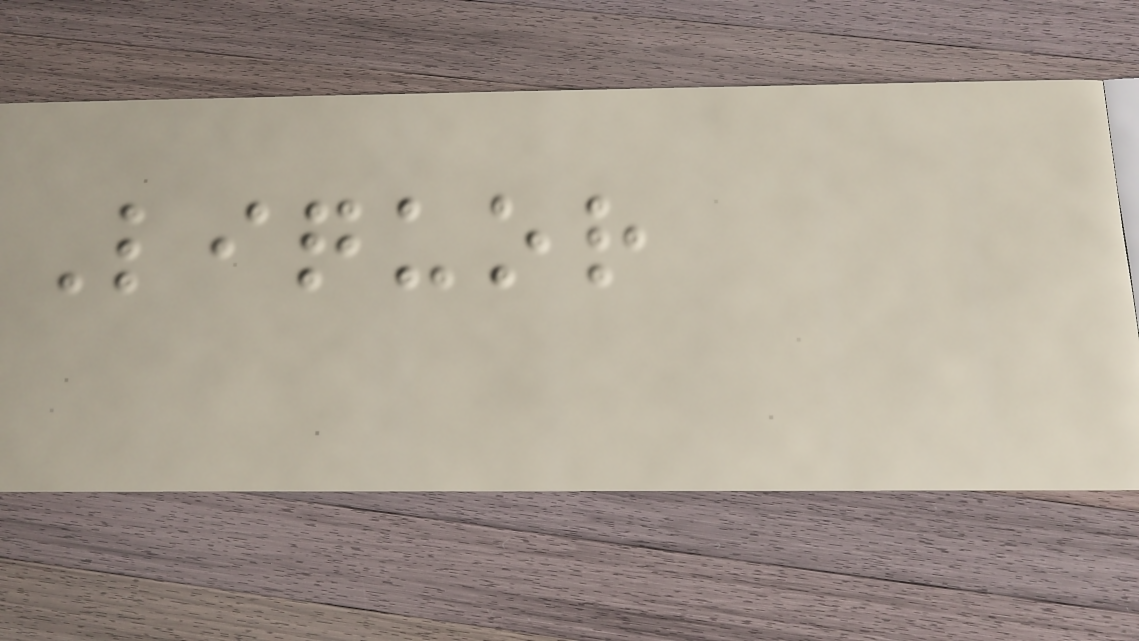Liquor
